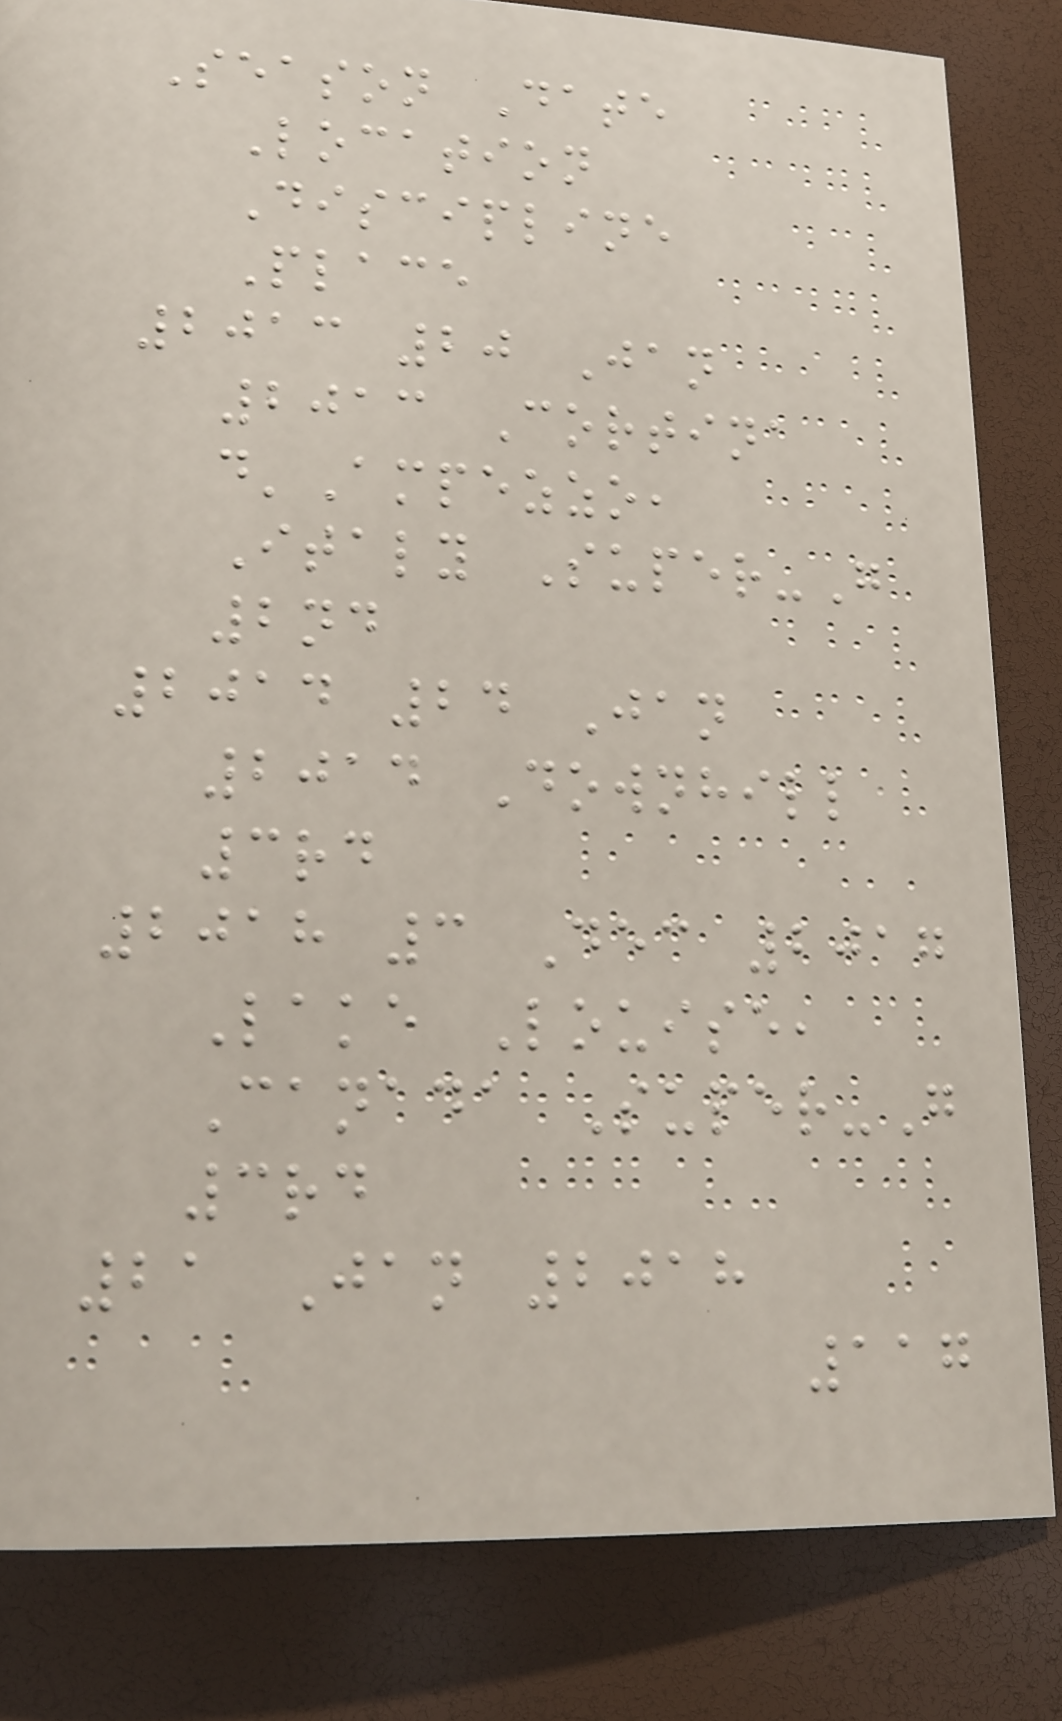Season Date
Location
Discipline
Place
2013 20 Jan
2013 Cortina
d'Ampezzo,
Italy Super-G
2nd
2014 24 Jan
2014 Downhill
3rd
2018 3 Dec 2017
Lake Louise,
Canada Super-G
3rd
21 Jan 2018
117
